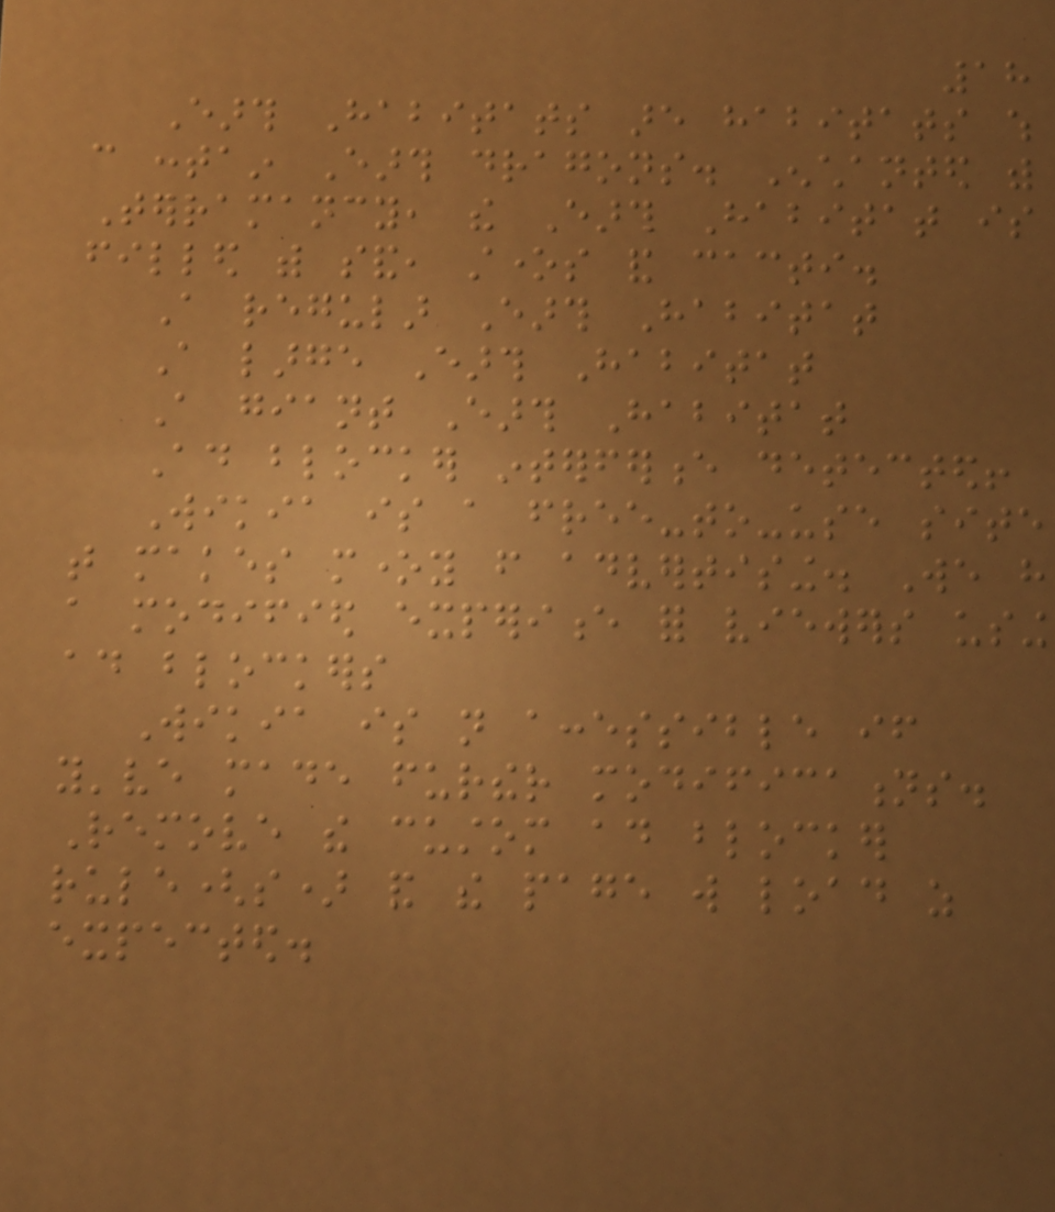18
Earth Habitats are habitats which
can contain Earth dragons. Enchanted with
Terramancy, the Earth Habitat is
filled with sand, stones and cacti.
A regular Earth Habitat
A large Earth Habitat
A giant Earth Habitat
Ad blocker interference detected!
Wikia is a free-to-use site
that makes money from advertising. We have
a modified experience for viewers using
ad blockers
Wikia is not accessible if
you've made further modifications.
Remove the custom ad blocker
rule(s) and the page will load as
expected.
